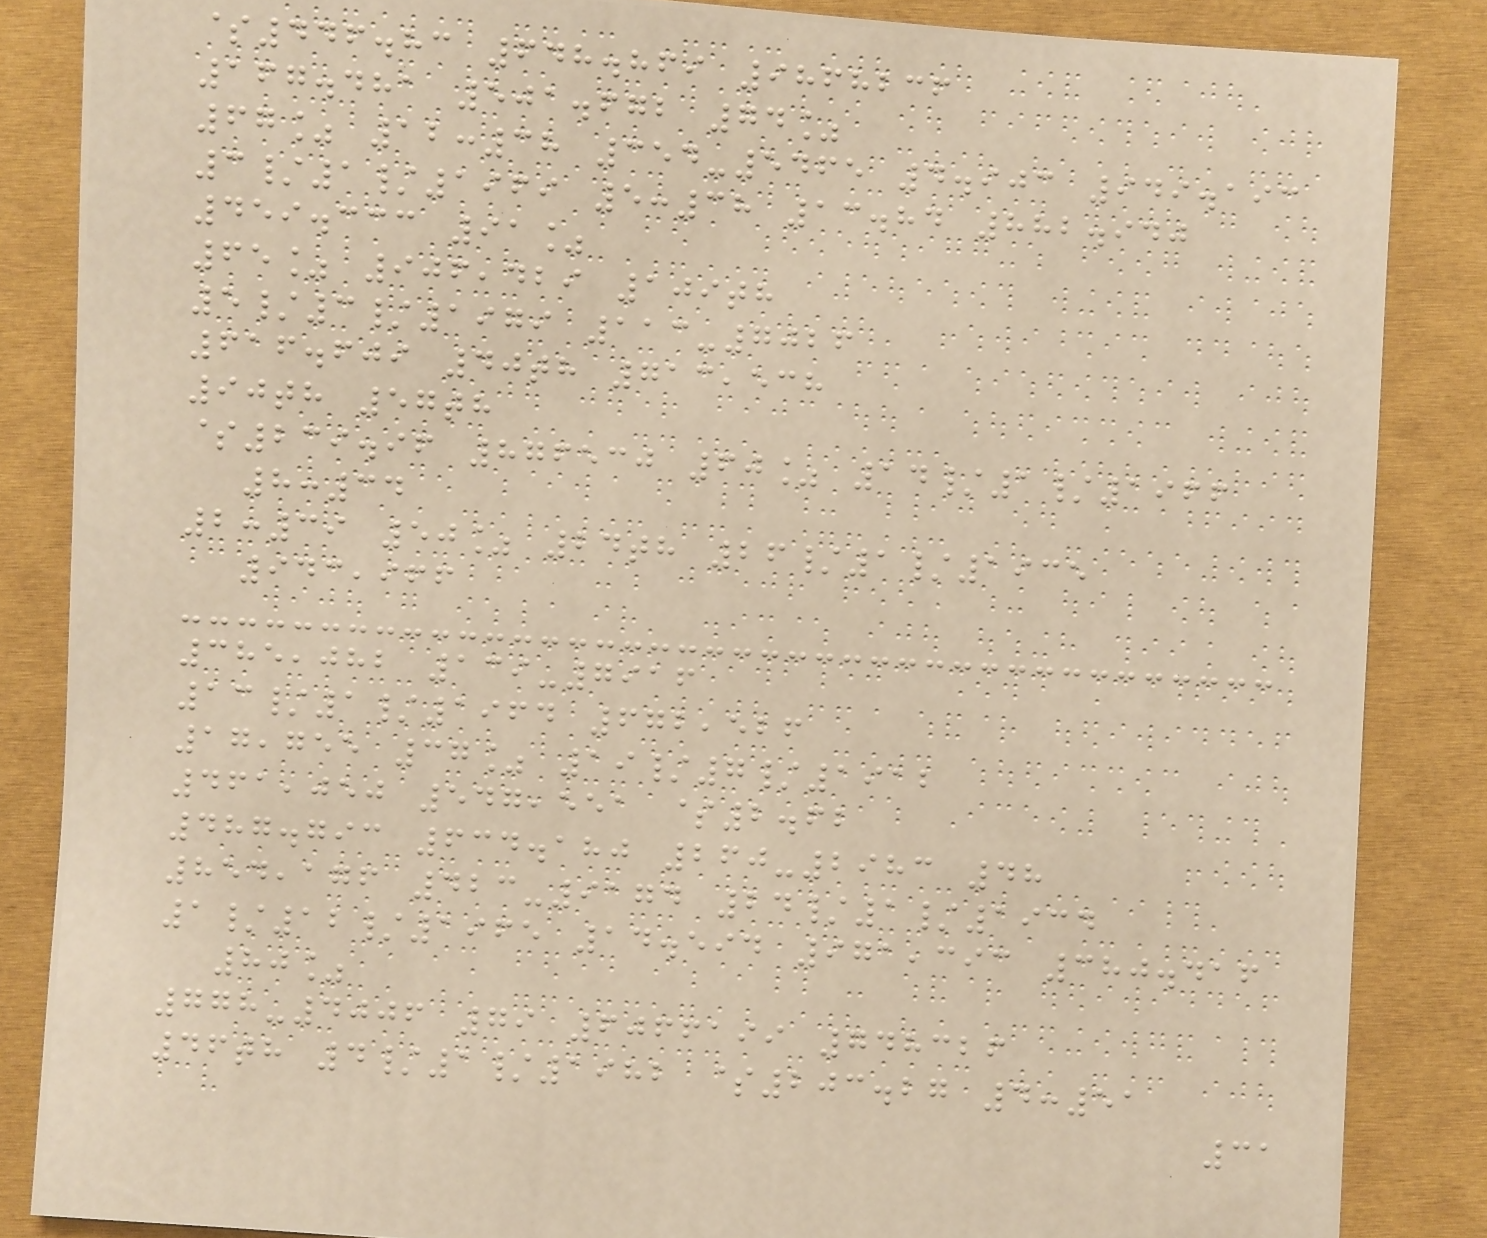$446.83 648.869 9868236
167.481 501.672 74%
67% 12:38 354-5465 4.903 949.193
3/1/1969 5:38 13.84 882.940
459.333 91%
65% 906,429 109th
5/3/1979 113-7026
616.609 40th 713,538
90th 57th
$239.96 876530 60% 14/1/1966
8:34
2:39 50% 24th 26/1/1935
943,966
385,082 139-7916
13/1/1964 672,526
17,755 37% 19/7/1912
461,050 547,551 $2.62
487.793 634.180 260-2983 48
854,176 423-9174 24/1/1934
1/12/1965 14.594 971,393 380.416
80%
778-4006 79 6066199 748326
46th 4/1/1982 $203.27 4:51
31
